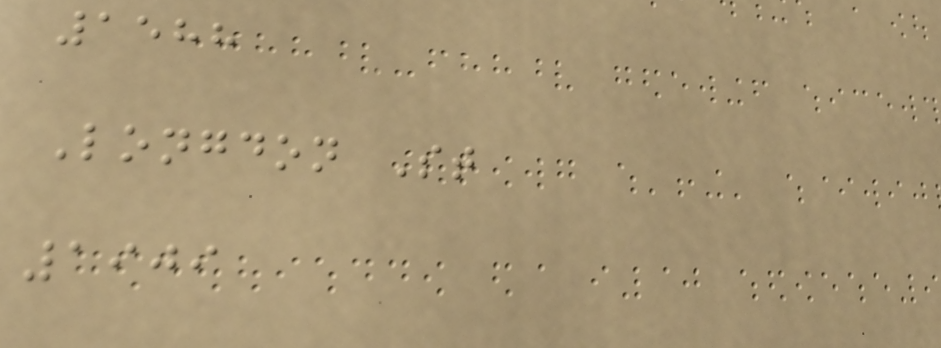1588
Longdon St
1909
